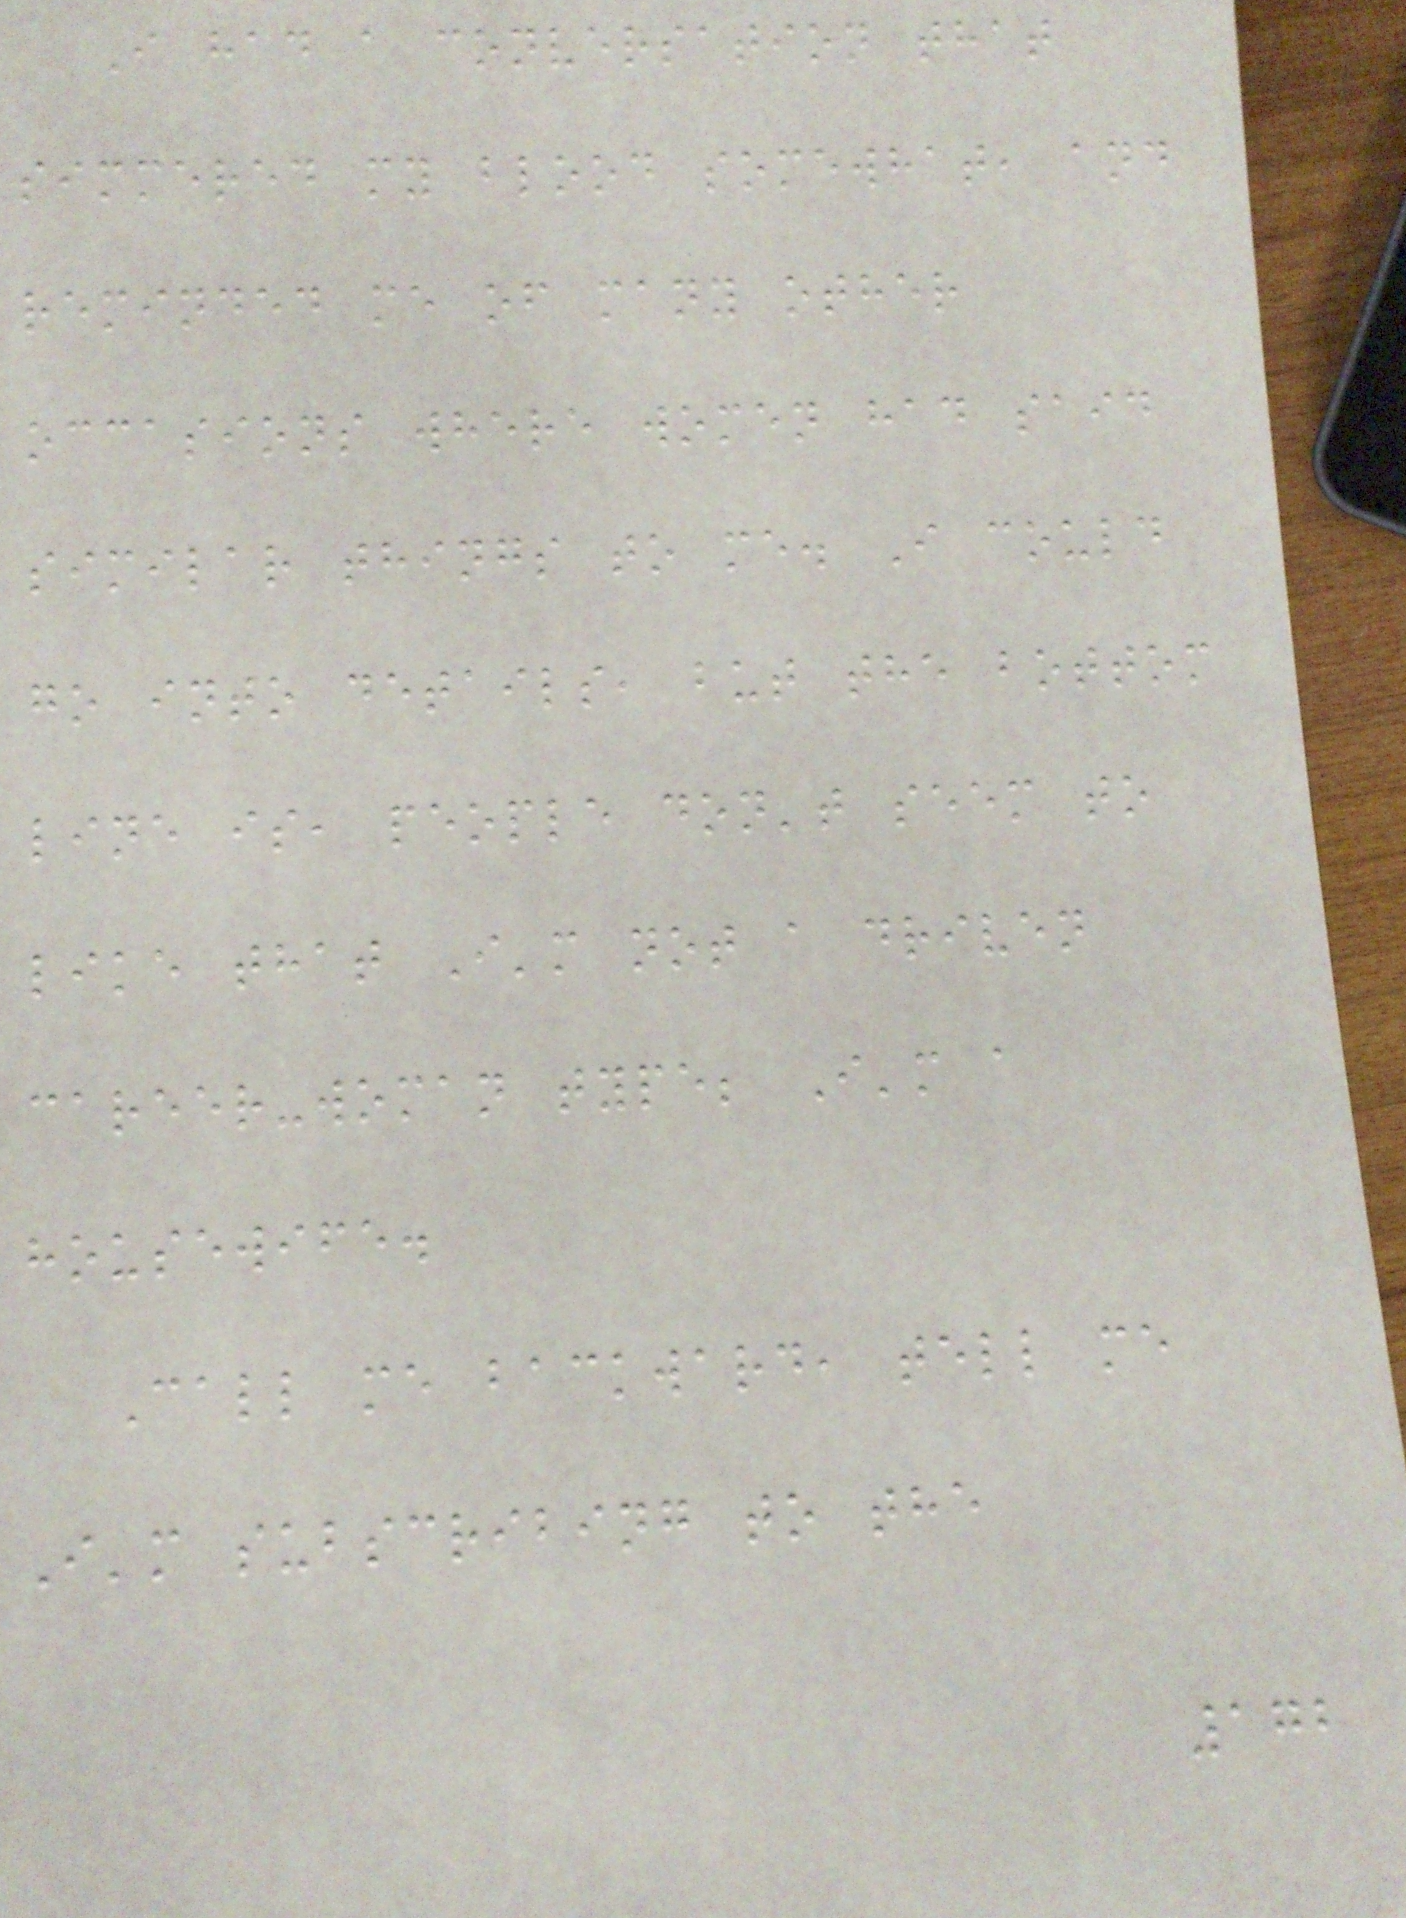I had a conversation that
simmered my blood somewhat, and
reminded me of many other
occasions where women had said
similar things to me. I could
go into details, but the bottom
line is, people don't seem to
like that I'm not a driven
career-woman type; I'm a
housewife.
Call me backward, tell me
I'm subscribing to the
172
